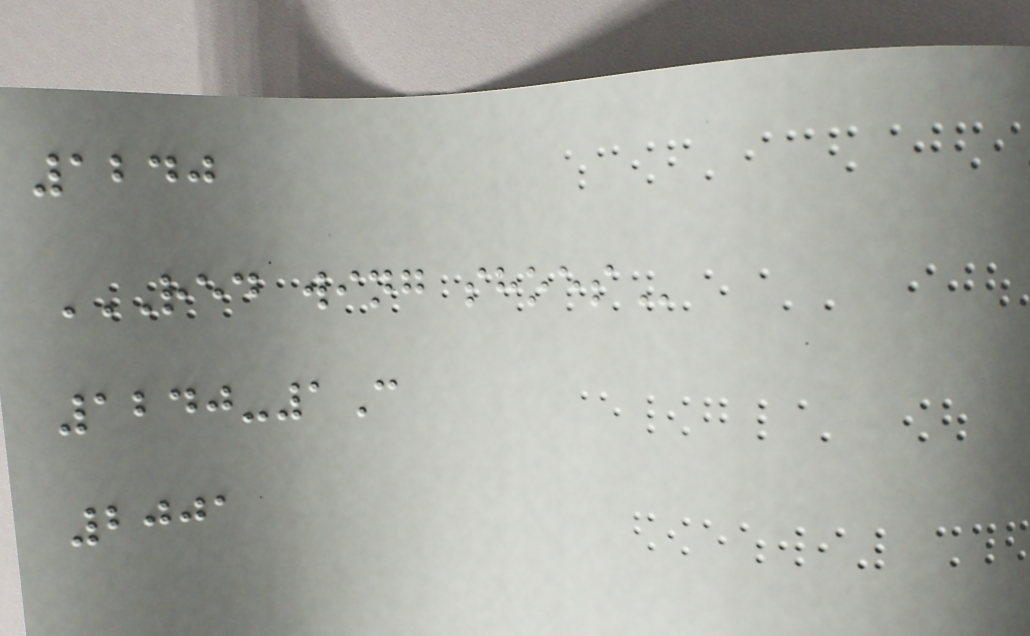1240
RED WING SHOES
1240-1C
2001
